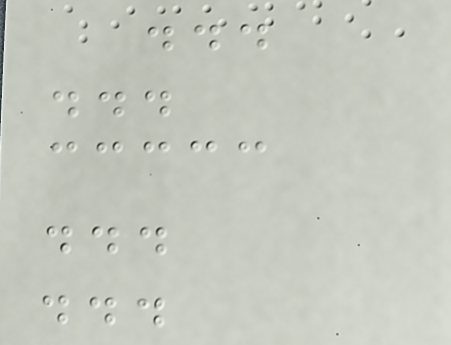...
...
...
...
